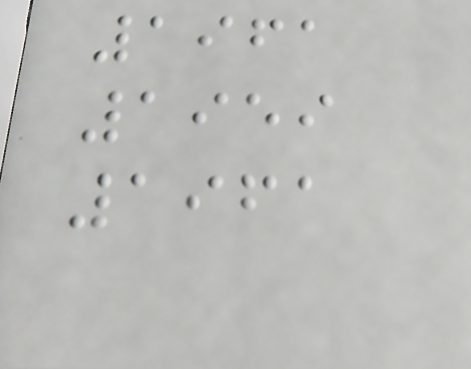1961
1959
1961
